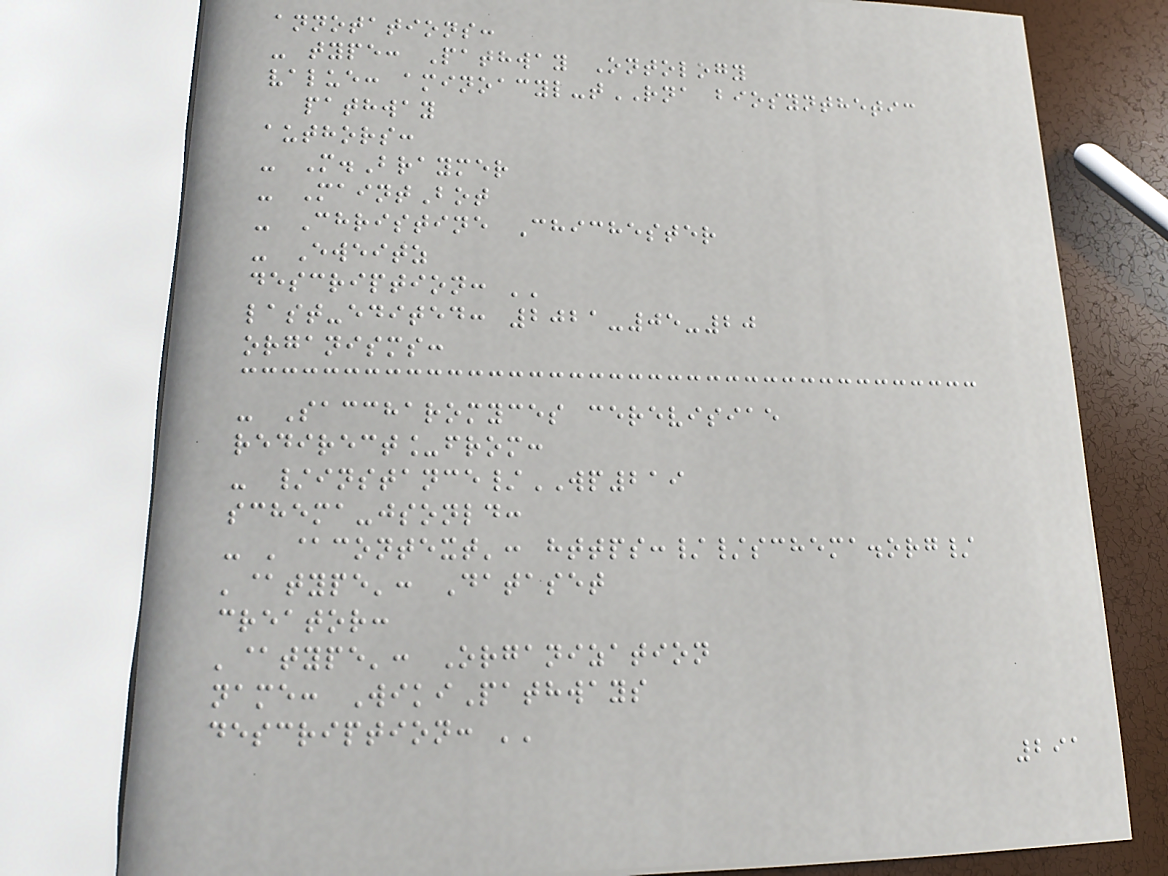annotations:
- type: Pathway Ontology
value: aminoacyl-tRNA biosynthetic
pathway
authors:
- M.Braymer
- MaintBot
- Christine Chichester
- Eweitz
description: ''
last-edited: 2021-05-20
organisms:
- Saccharomyces cerevisiae
redirect_from:
- /instance/WP219
schema-jsonld:
- '@context': https://schema.org/
'@type': Dataset
creator:
'@type': Organization
name: WikiPathways
description: ''
291
